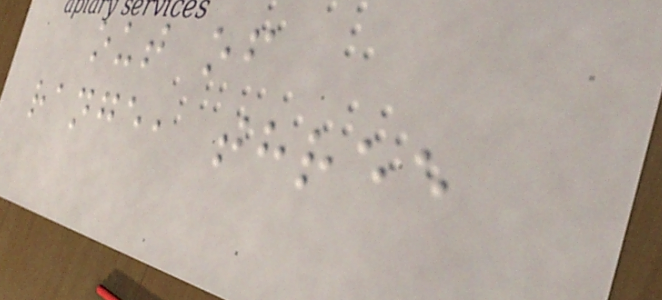out of
range, three
